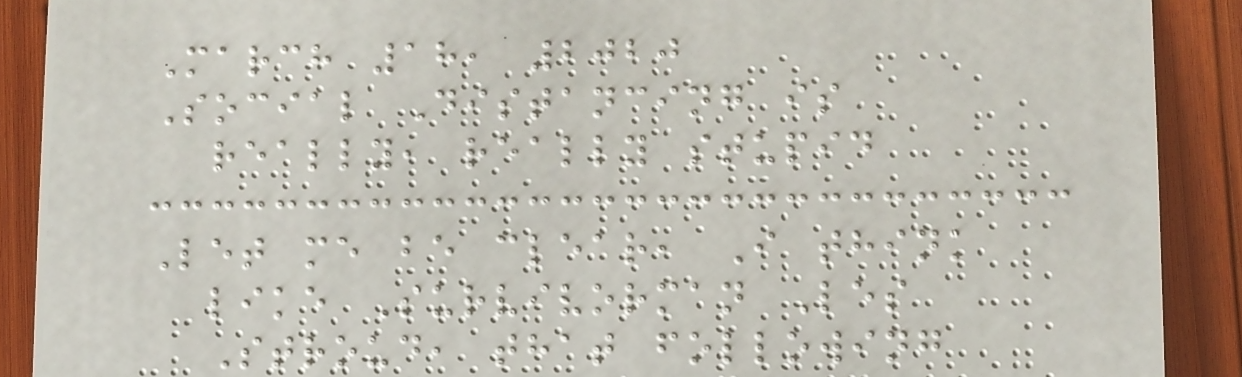March 18, 2020
Social Distancing is
really, really stupid
Let me be clear, I think
like Survivorman Les
Stroud, that following
